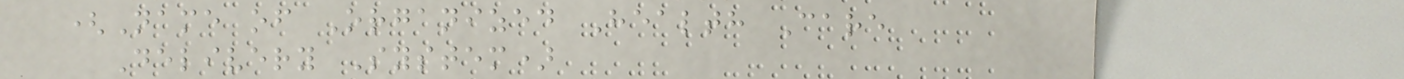(Name of Organized Health Care
Delivery System)
